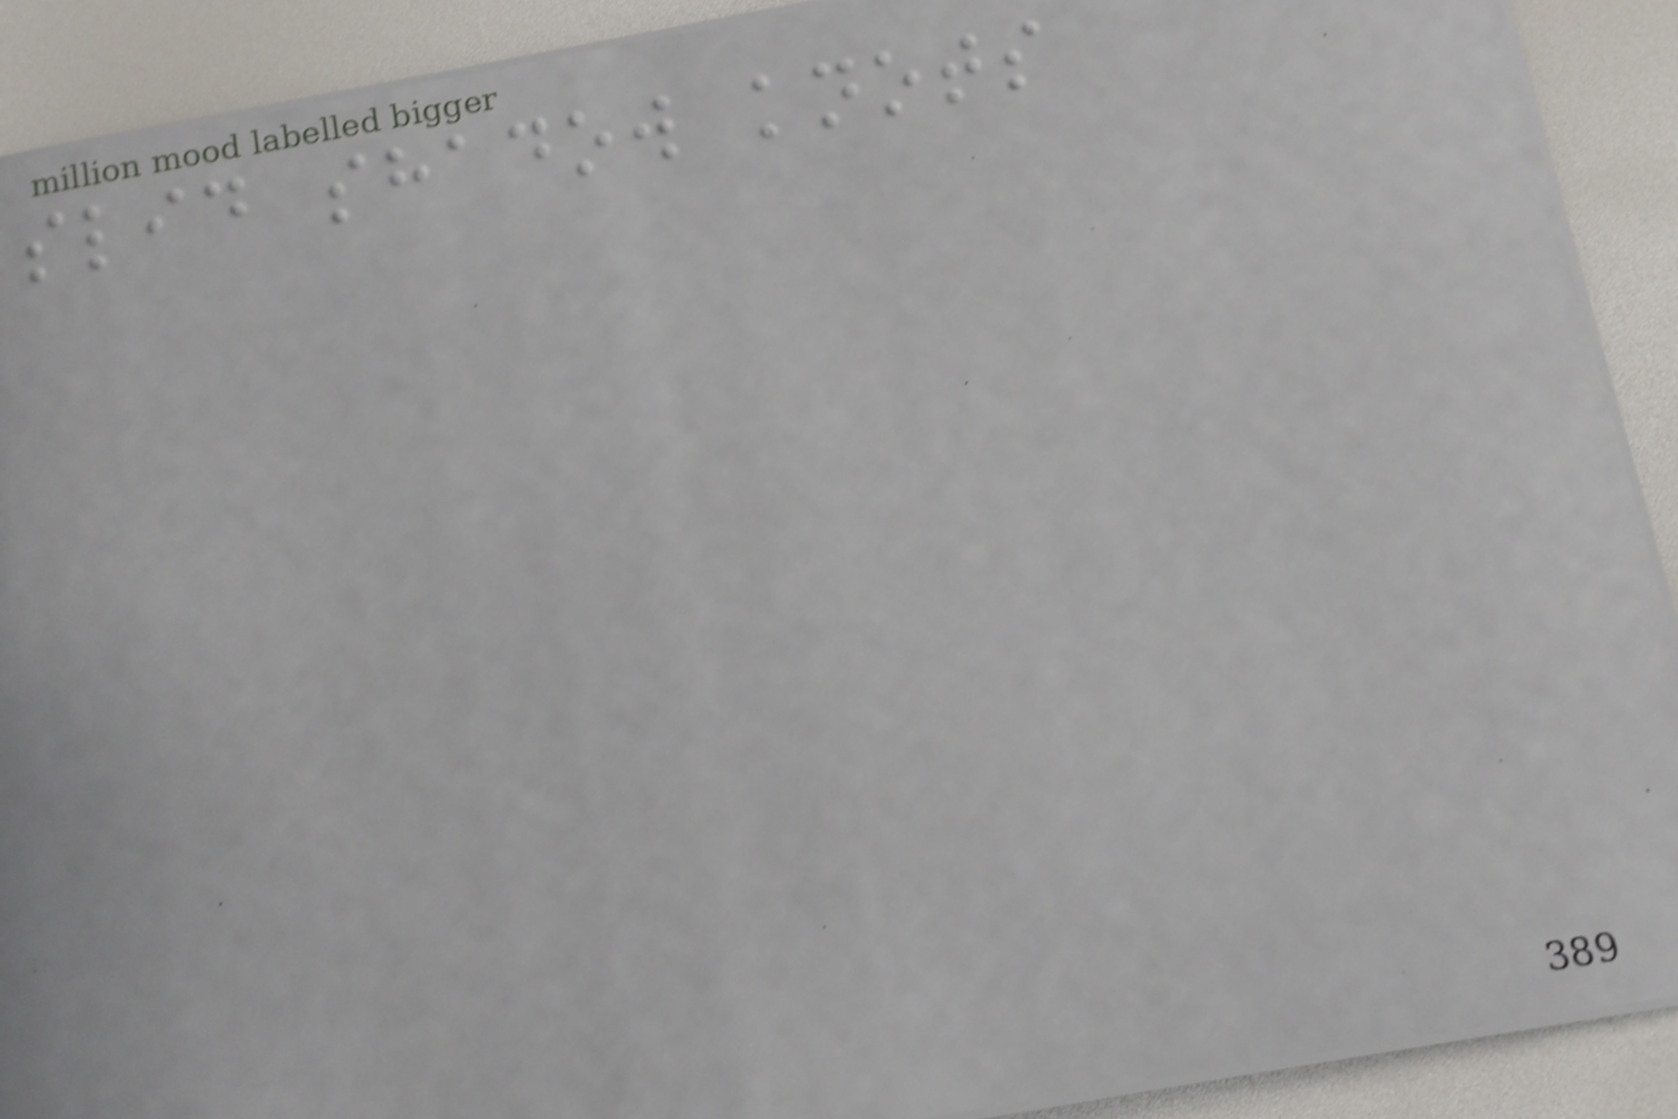slid shadow knots
